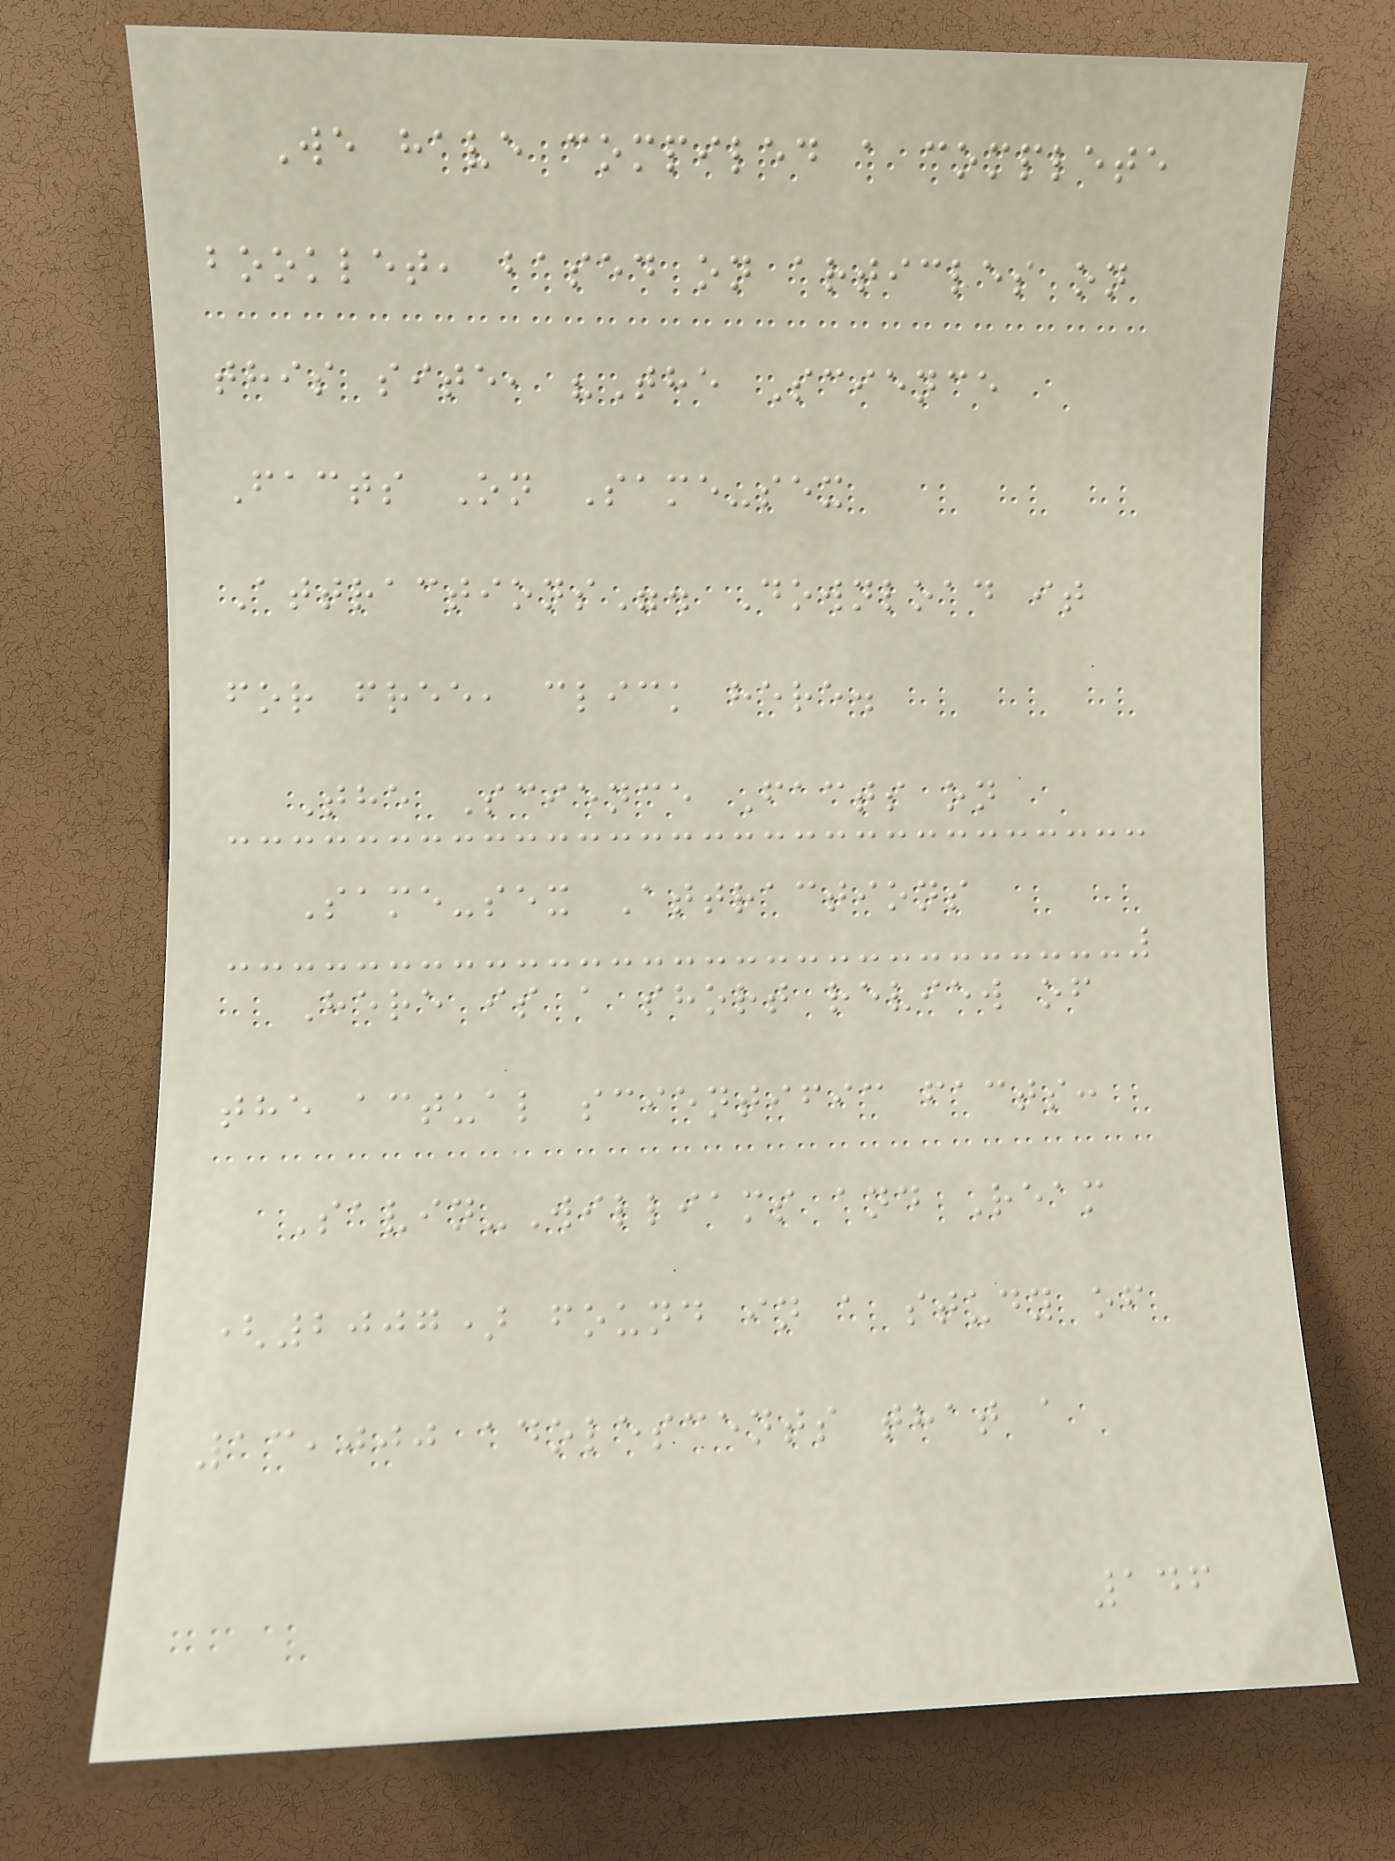We have compiled a complete
booklet, based on articles on
this site, "The Science
Facts On Same-sex
Attractions". Download it
for free, click here.
The Science Facts on
Same-sex Attractions
Here is a short review of
the actual scientific facts:
Savin-Williams and Ream
(2007) found in a study of
13,000 adolescents that a
146
